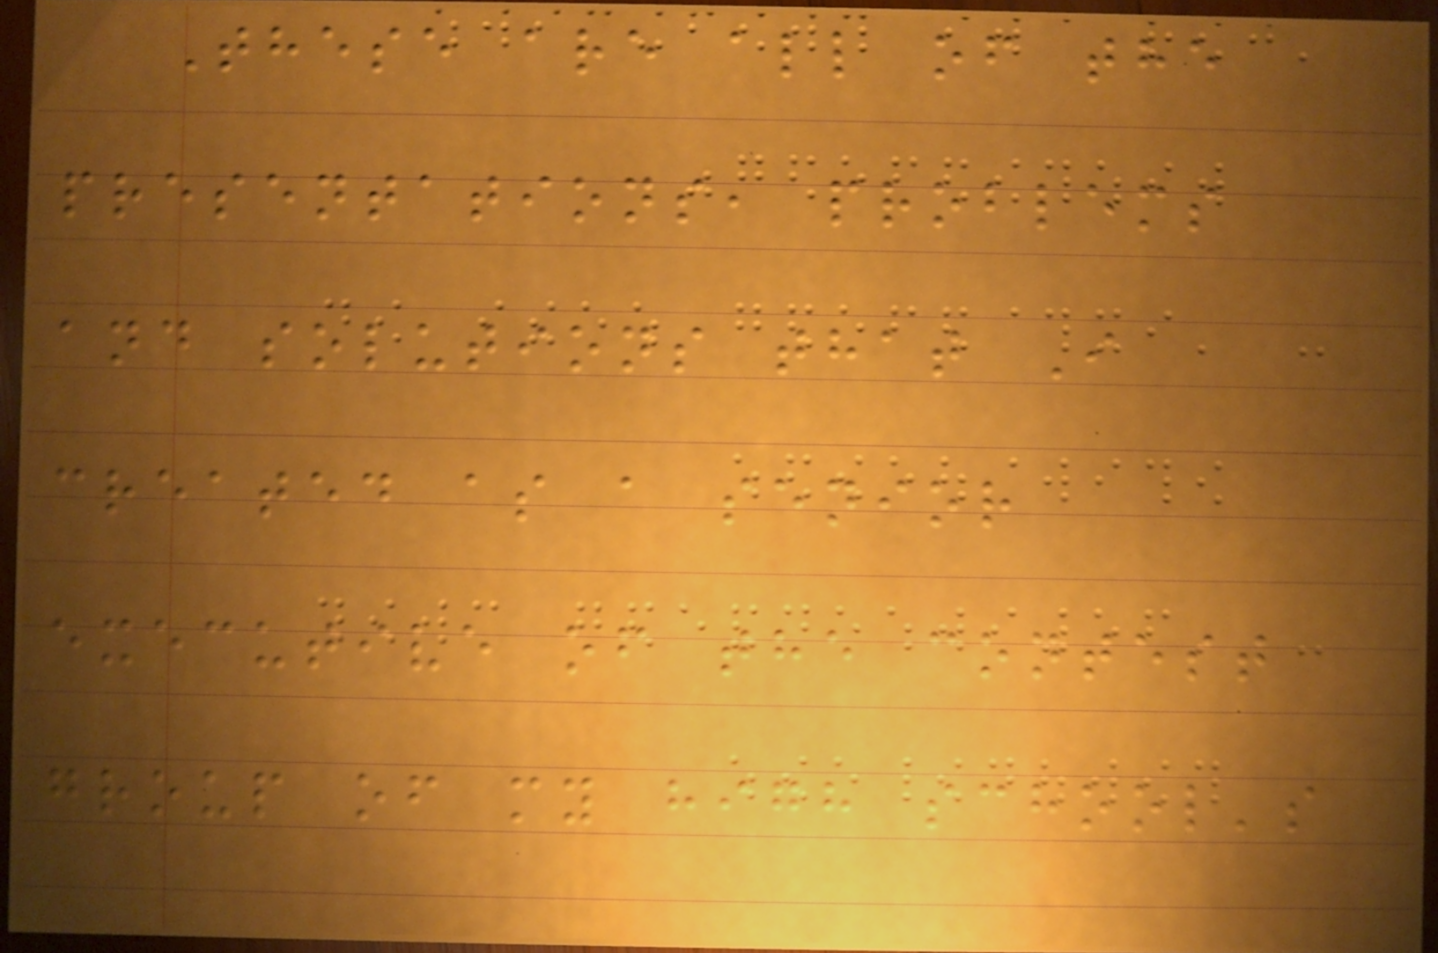These are all of the
presentations, problems
and solutions that I
created as a senior
executive of the contest
group of my high school's
